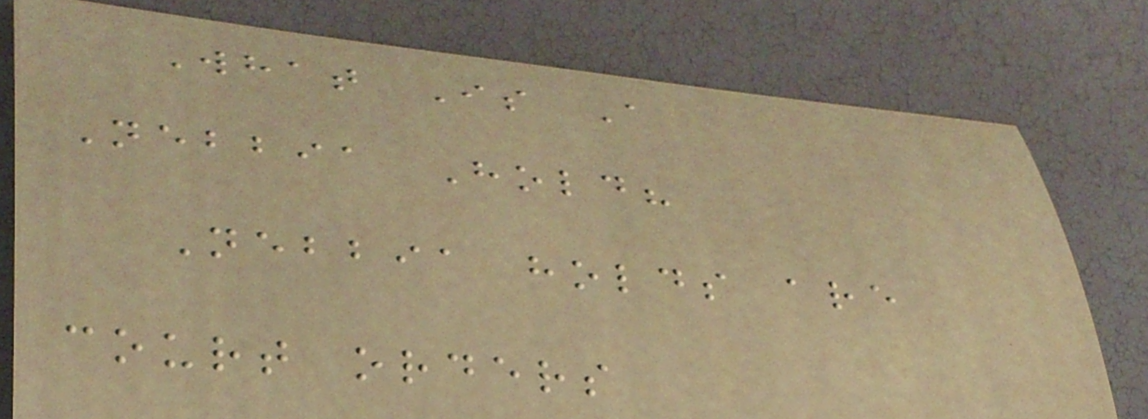What Is A
Nebbia Hold?
Nebbia holds are
court orders
